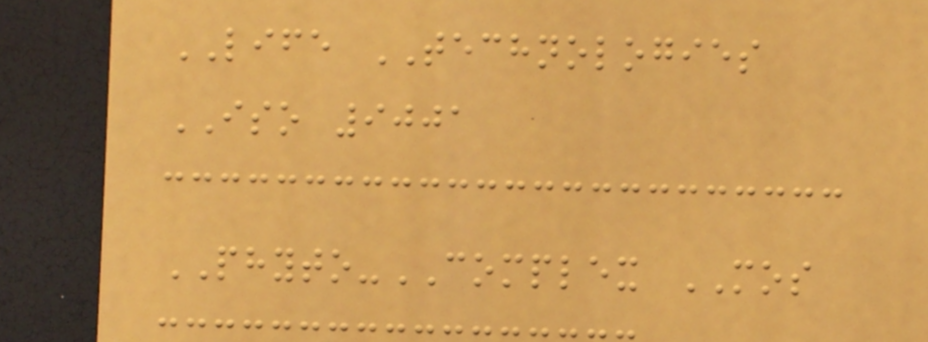LIFE TECHNOLOGIES
ISO 9001
PHYTO-COMPLEX MOS
